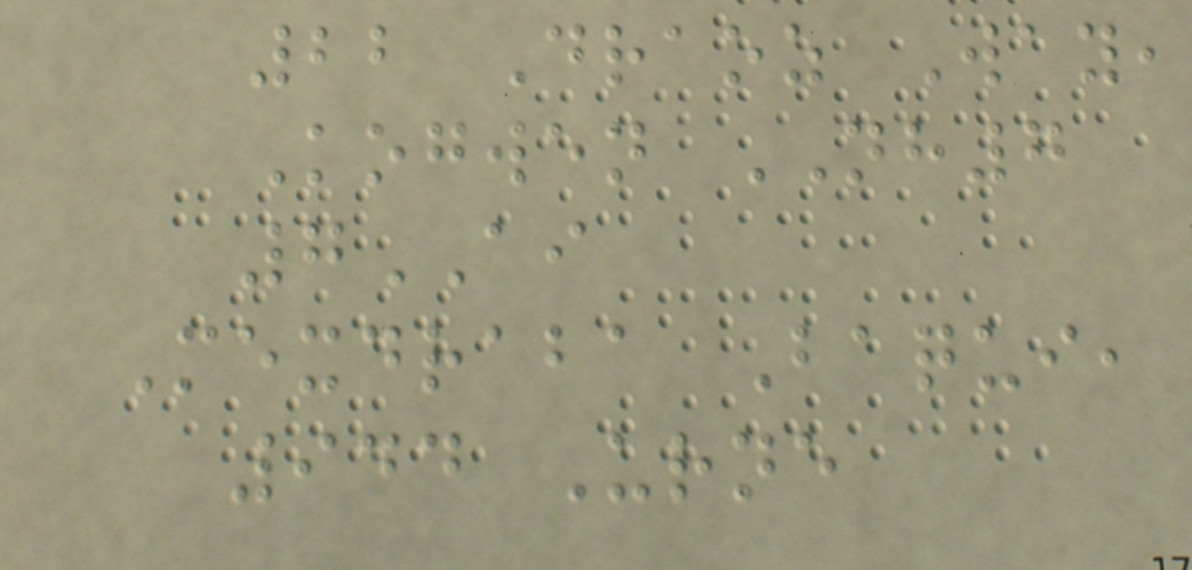22 Draoz Way,
Kogwen NH7
7AI
Mexdraba Baqui,
944 Urne
